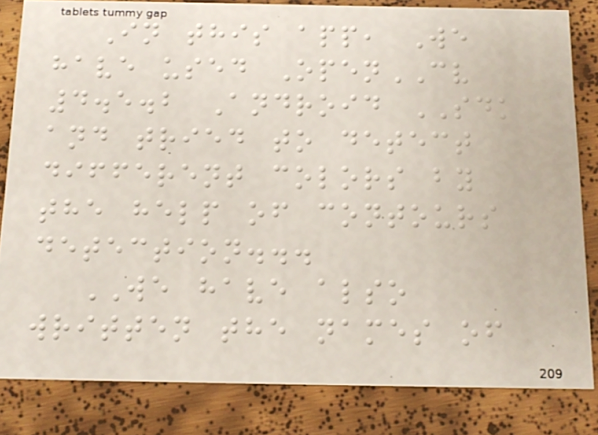In this app, We
have used OpenCV
4.5.2 Android SDK
and tried to detect
different colors by
the help of contours
detection...
WE have also
written the names of
